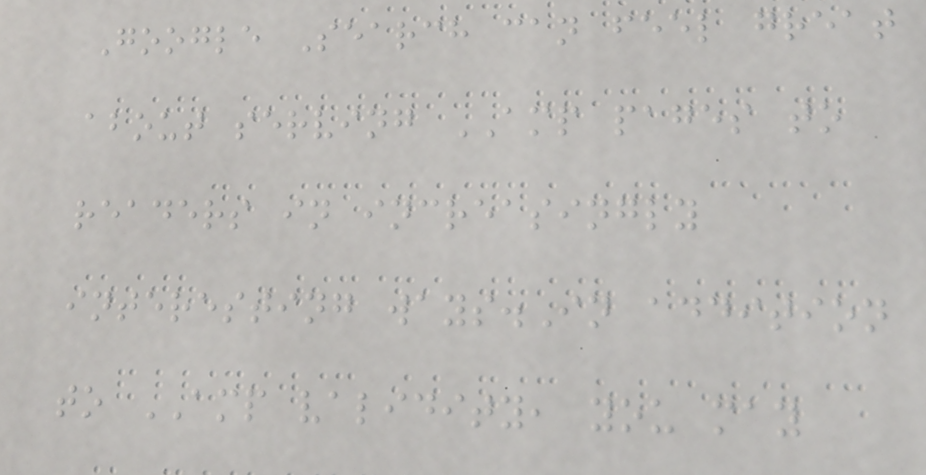Google Search can feel great
about serving AMP pages to
readers in increasingly
interesting ways.In addition
to AMP validity, you may
